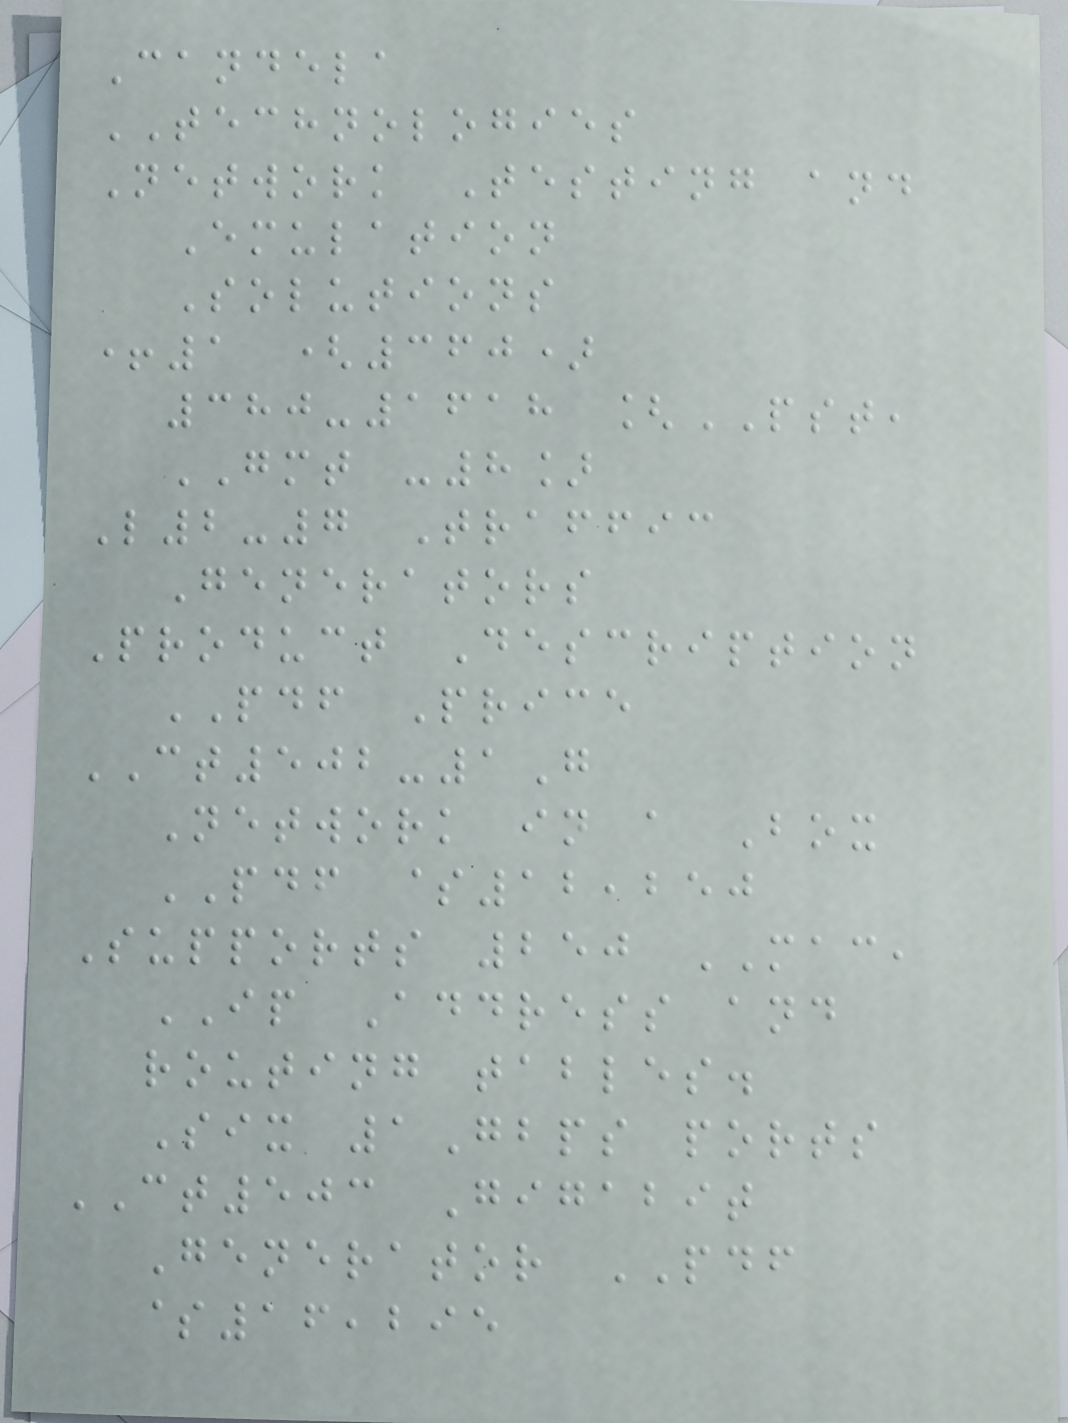Candela
TECHNOLOGIES
Network Testing and
Emulation
Solutions
+1 (360)
380-1618 [PST,
GMT -8]
L2-7 Traffic
Generators
Product Description
PDF Price
CT502-1G
Network in a Box
PDF $12,250
Supports 250 MAC,
IP Address and
routing tables.
Six 1Gbps ports
CT503 Gigabit
Generator PDF
$16,295
